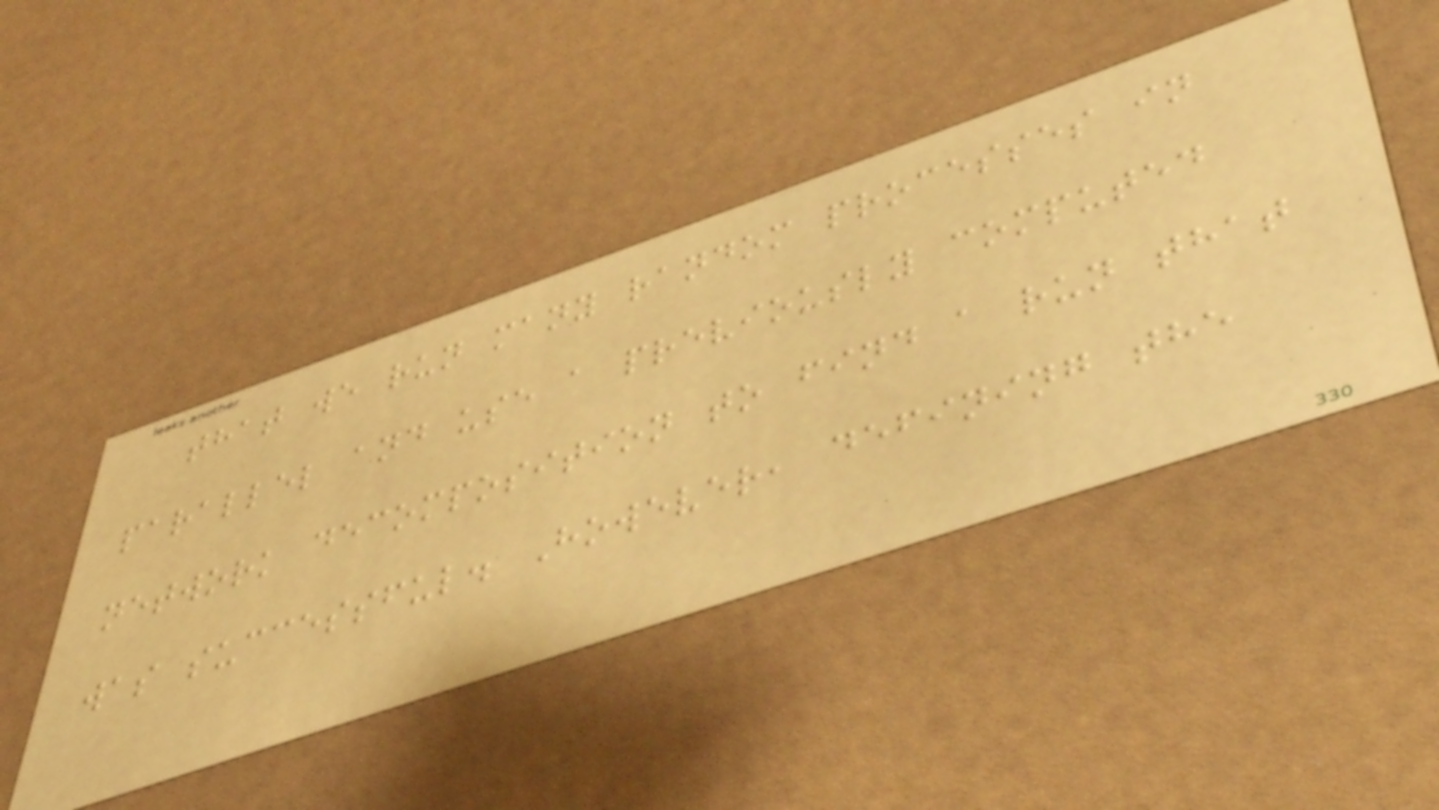that we run many random processes in
parallel and use a previously computed
network decomposition to find a run that
was successful. However, defining the
